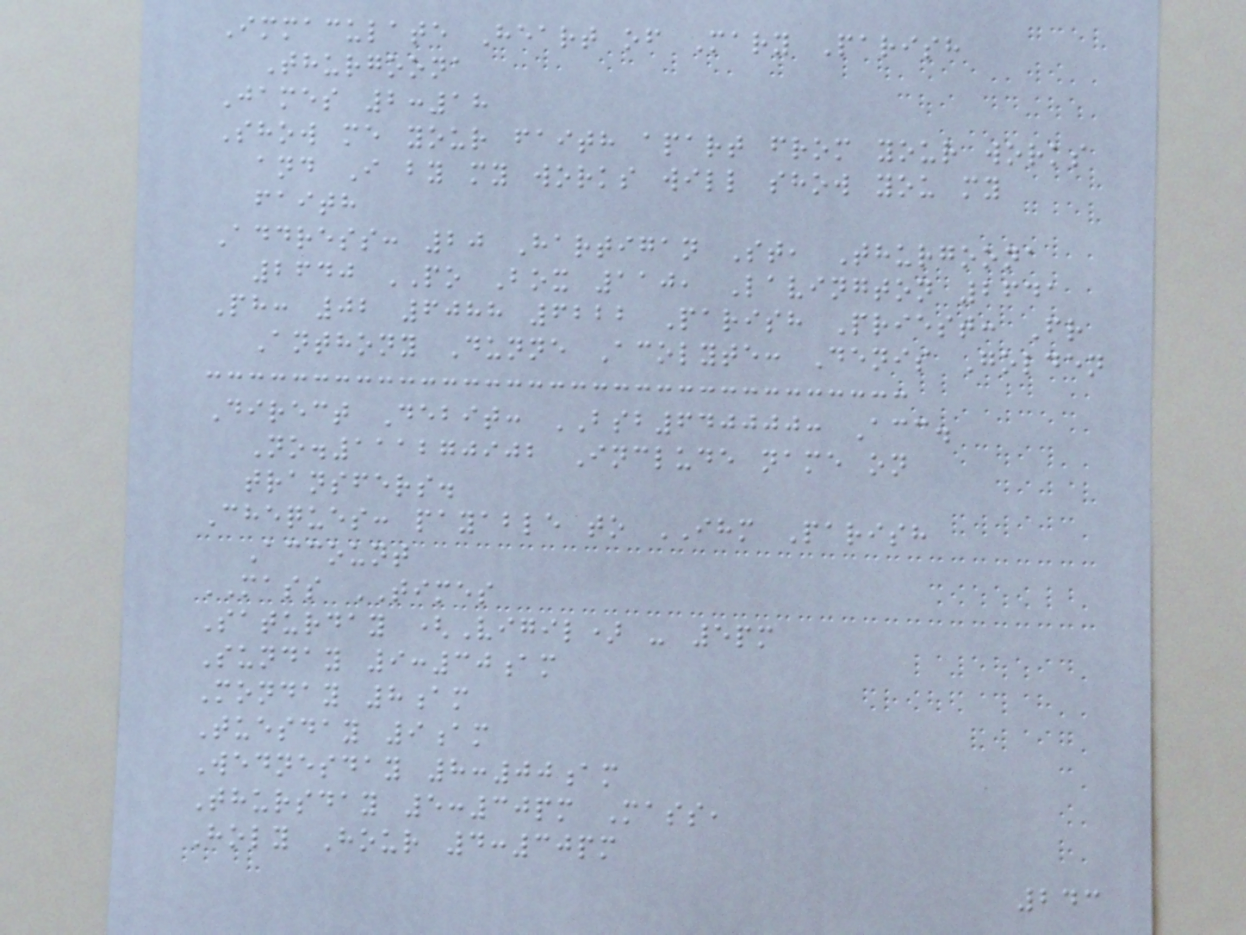Immaculate Heart of Mary Parish
Thurgoona
James 2:18
Show me your faith apart from your works
and I by my works will show you my
faith
Address: 20 Hartigan St, Thurgoona
2640 PO Box 110, Lavington 2641
Ph: 02 6088 6222 Parish Priest: Fr
Anthony Dunne Acolyte: Denis Golden
Direct Debit: BSB640000: Acc.
No.111270902 Include name on
transfers.
Cheques: payable to IHM Parish
Account
MASS TIMES
Saturday (Vigil) - 5pm
Sunday 9:30am
Monday 8am
Tuesday 9am
Wednesday 8:00am
Thursday 5:30pm Mass,
Holy Hour 4:30pm
243
